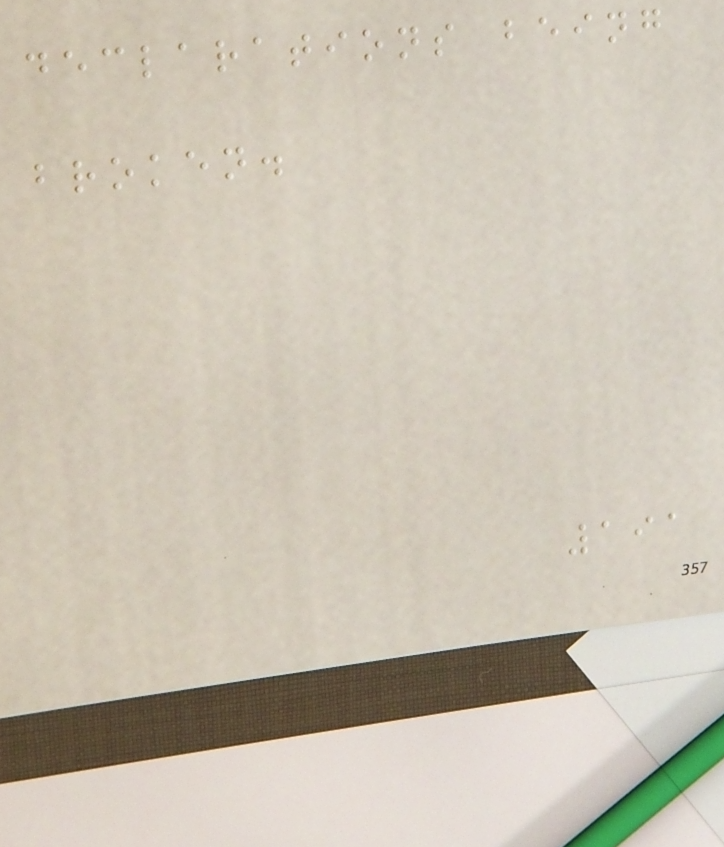declarations being
broken.
191
